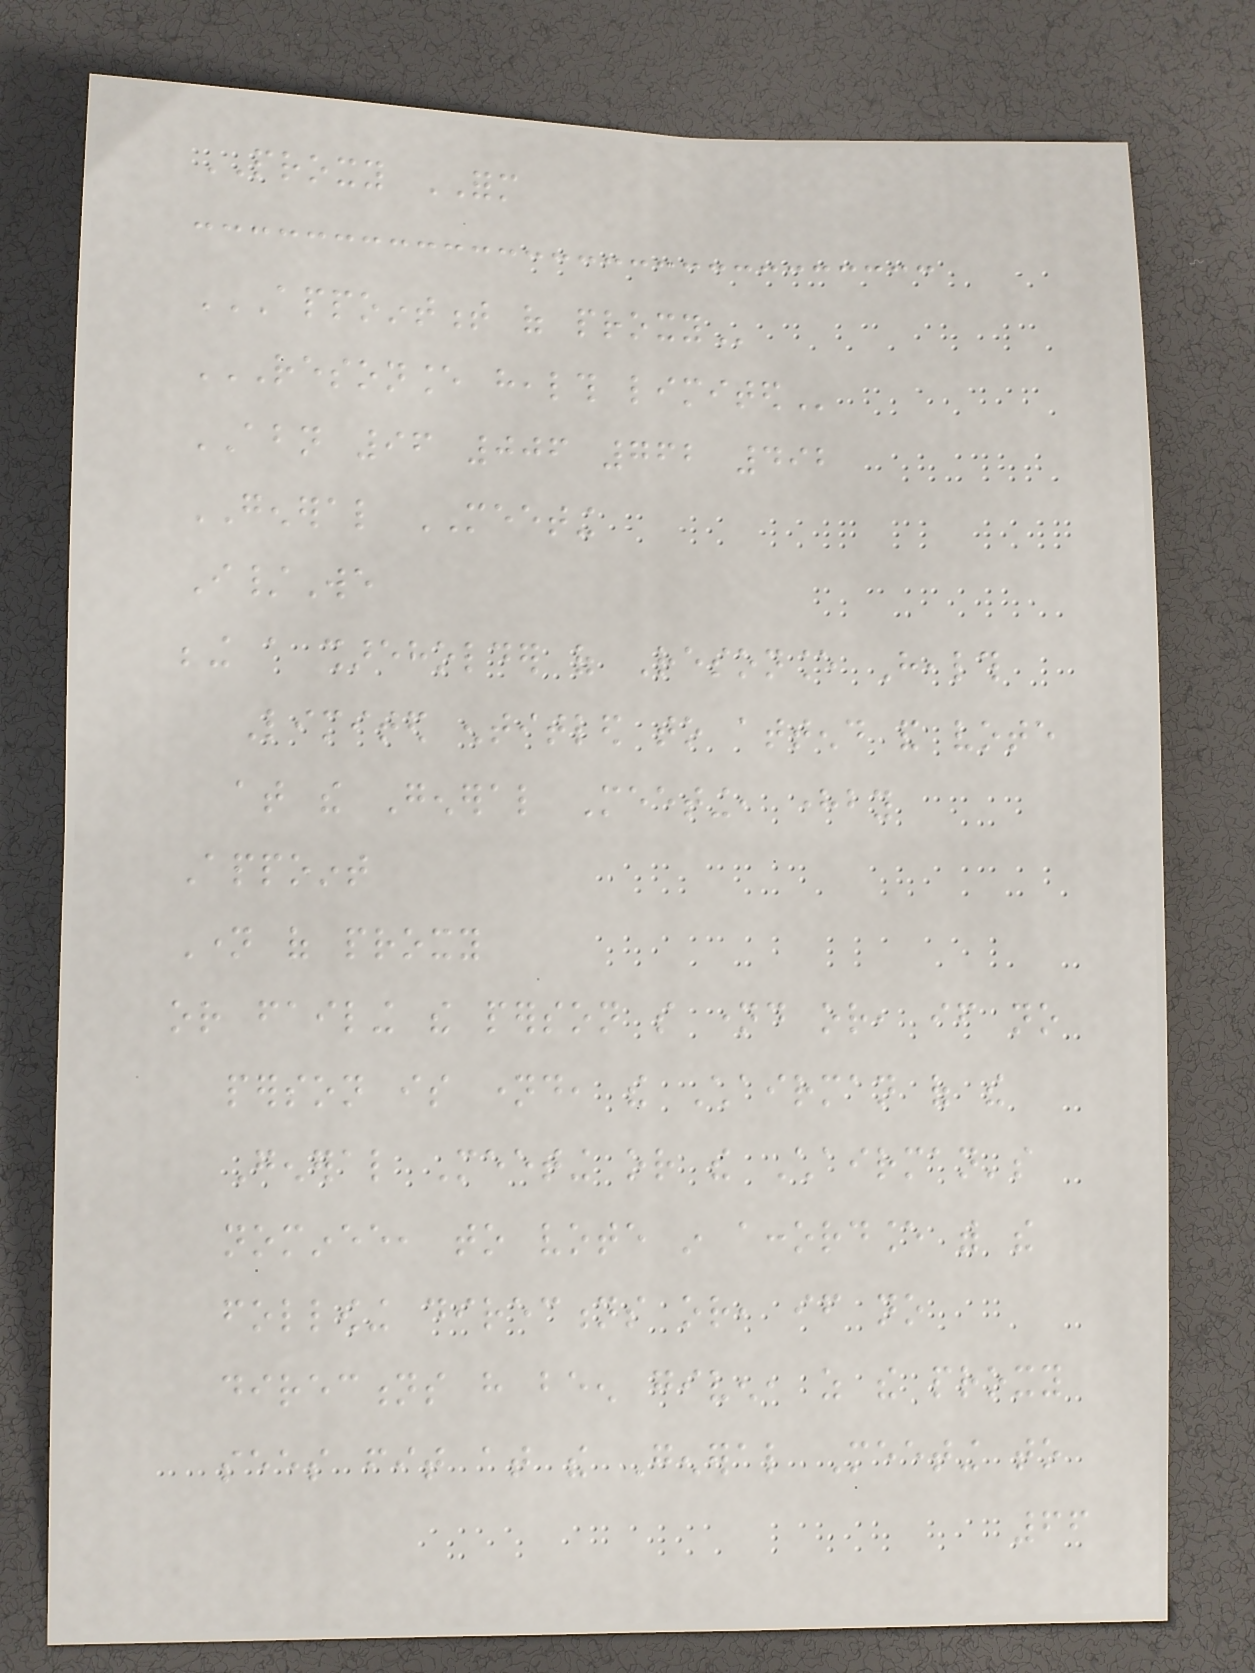PROXY FORM
APPOINTMENT OF PROXY
RESONANCE HEALTH LIMITED
ABN 96 006 762 492
GENERAL MEETING
I/We
being a shareholder of Resonance Health
Limited entitled to attend and vote
at the General Meeting, hereby
Appoint
Name of proxy
or failing the person so named or, if no
person is named, the Chairman of the
General Meeting or the Chairman's
nominee, to vote in accordance with the
following directions or, if no
directions have been given, as the proxy
sees fit at the General Meeting to
66
